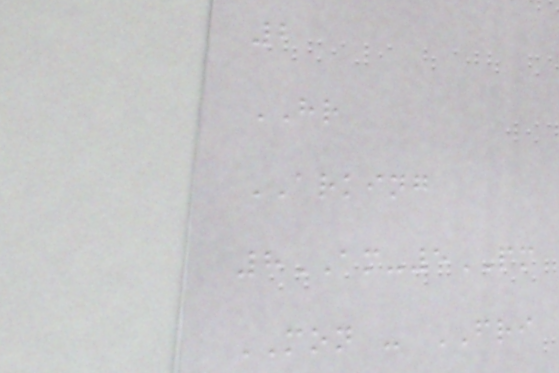2
HR
ARKING
8AM-5PM
MON - FRI
